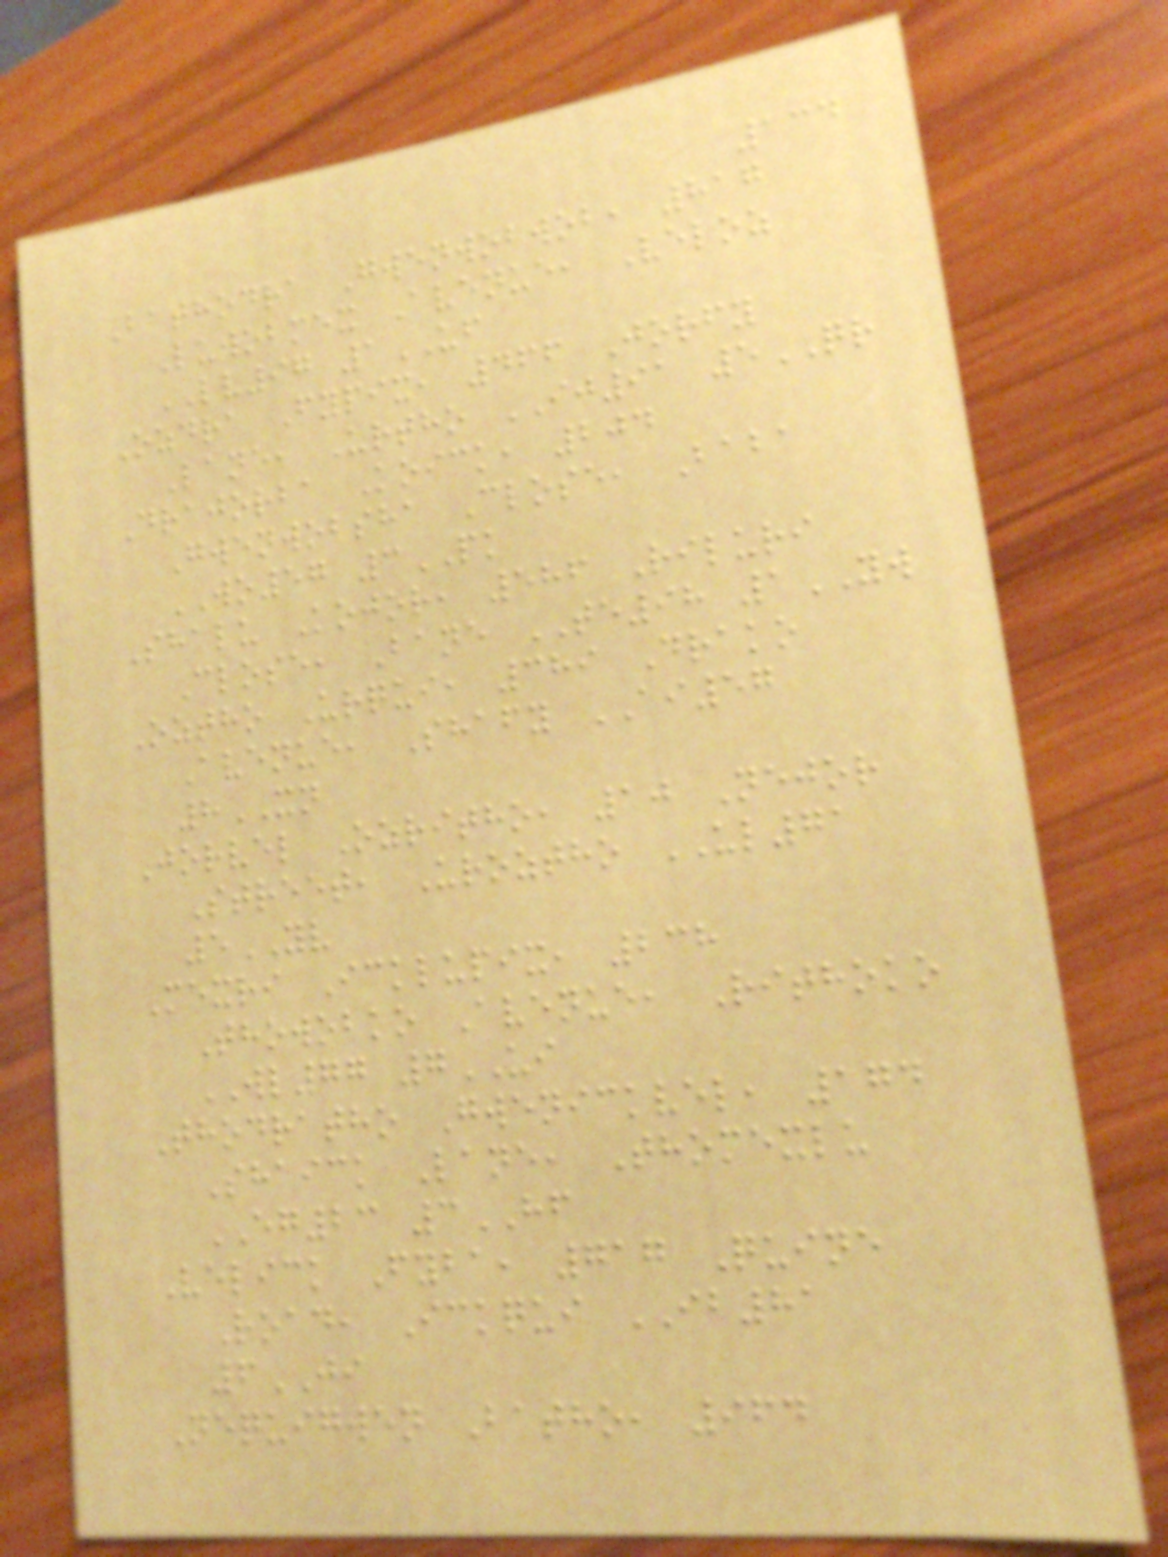134
Bathodra Gwenwobwob, 817
Luwobmex Avenue, Veloz
LV97 1UF
Ozdra Fypix, 466 Jorfy
Lane, Urtho IJ91 5QR
Drajorba Koick, 204
Gwenwobsha Close, Baba
WO57 3PK
Shalu Kojor, 586 Riluri
Close, Bane TE98 1YW
Oztho Urqui, 389 Drako
Avenue, Shafy AI57
8XN
Jorvel Ozritho, 10 Nejor
Street, Uroztho UL71
5YV
Mexri Icklupix, 238
Thowobko Avenue, Rithoko
WL77 7UI
Thodratho Gwenickvel, 174
Shaick Lane, Thomexlu
EG23 3HF
Velick Fyba, 717 Quine
Road, Ickqui IB81
6JI
Nequigwen Batho, 964
